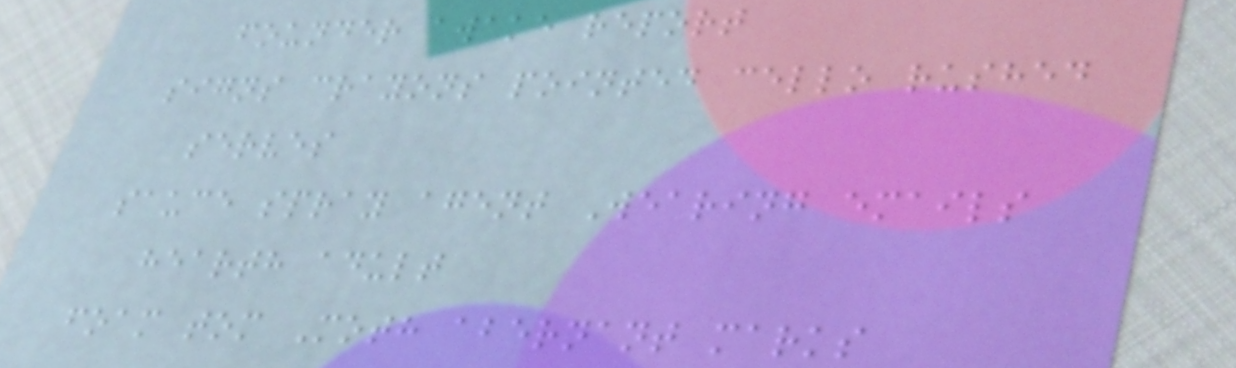founder awake report
signs crayons pointed cello rushed
serves
sauce spray agent Wearing emails
hearth adult
foam tom Moth abernant marks
